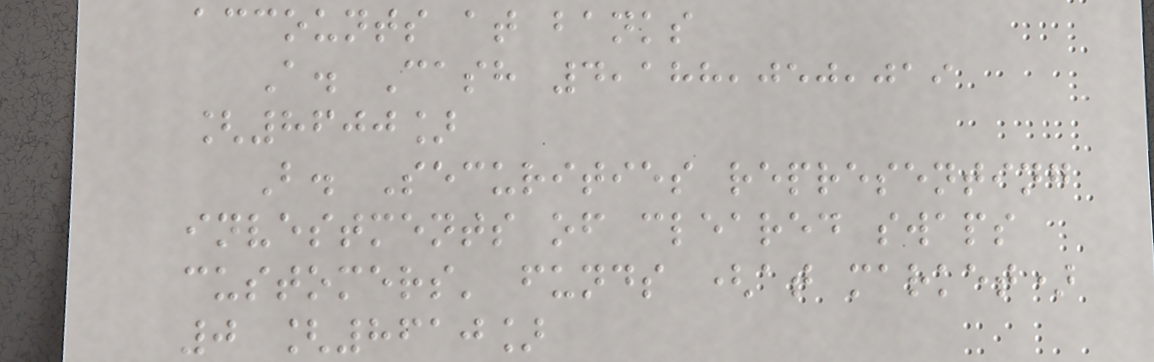accounts at banks
A. Cash 4,188,050,019
[8600]
B. Securities representing
investments of cleared swaps
customers' funds (at market)
0 [8610]
